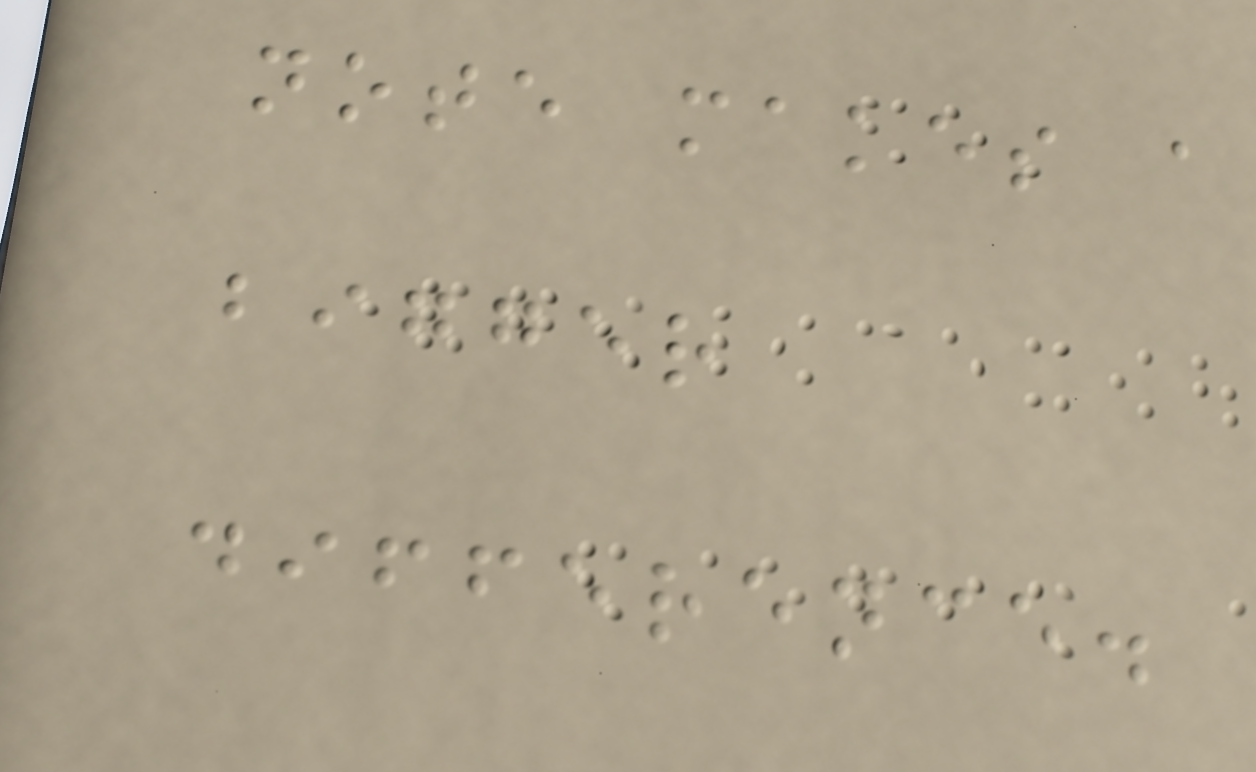note makes a
bigger
difference.
